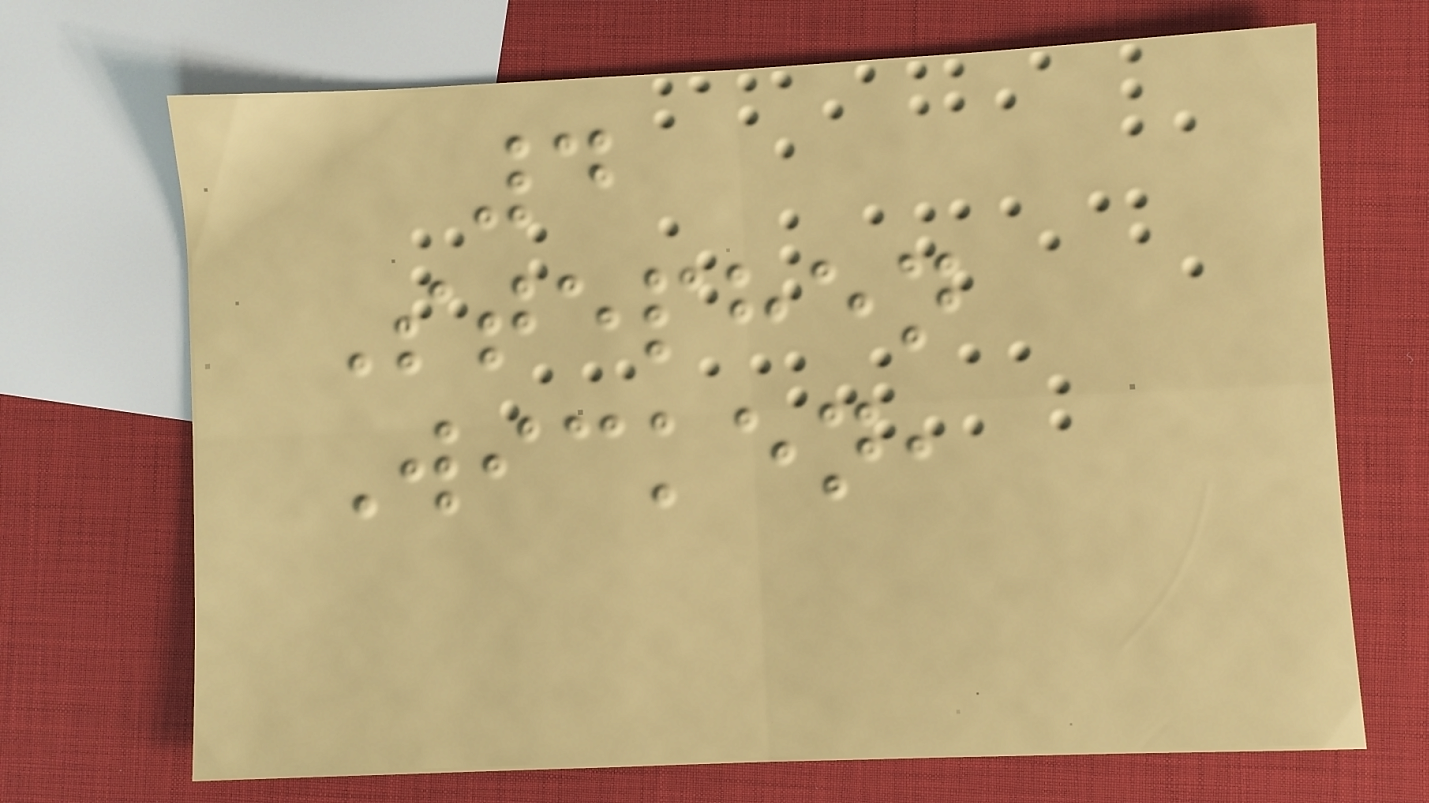4
Stephen
Wicken,
